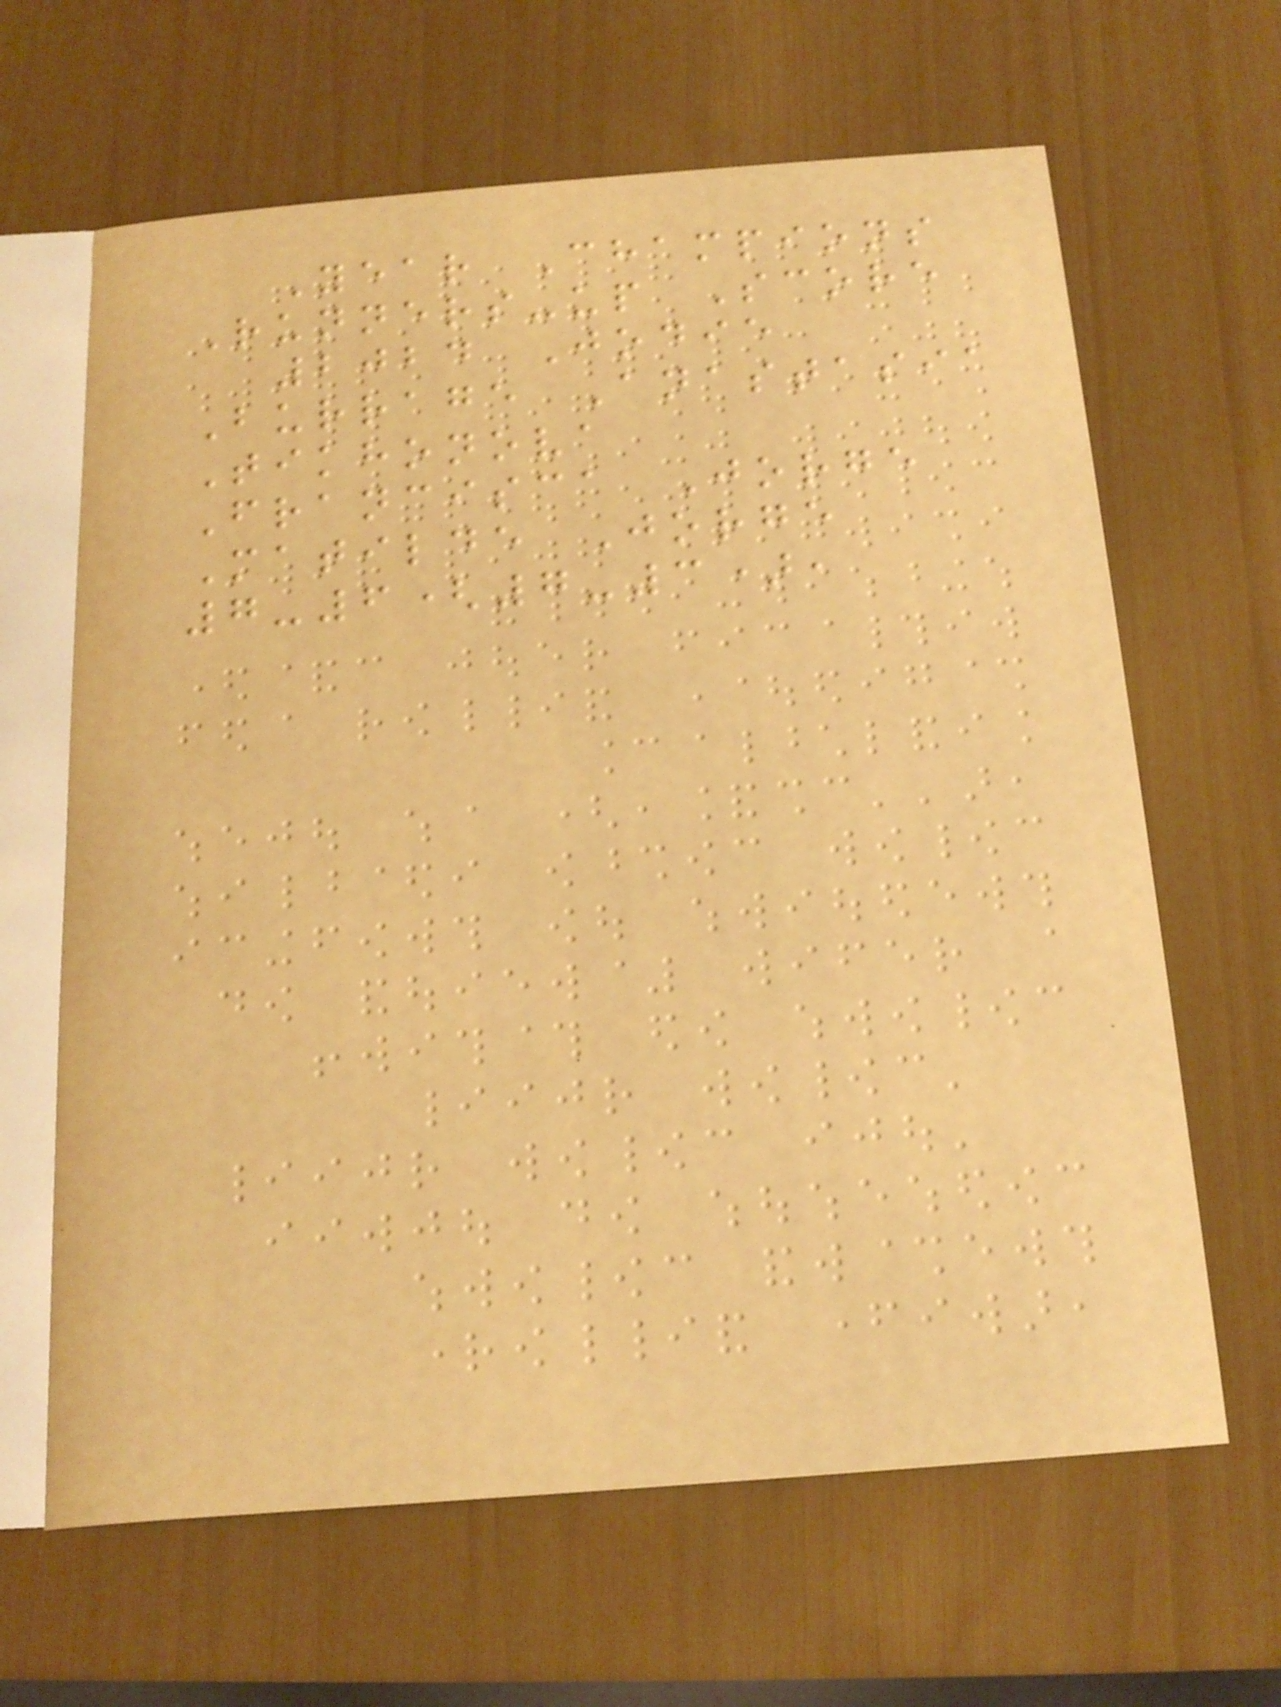Year Champions
Runners-up Score
2024 Jodie
Burrage Anastasia
Tikhonova
Francisca Jorge
Matilde Jorge
7-6(7-3),
